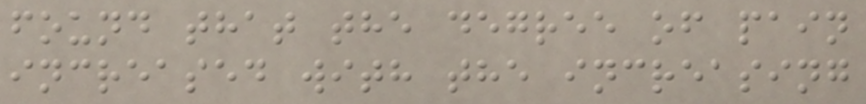found that the degree of pain
increased with the increasing
